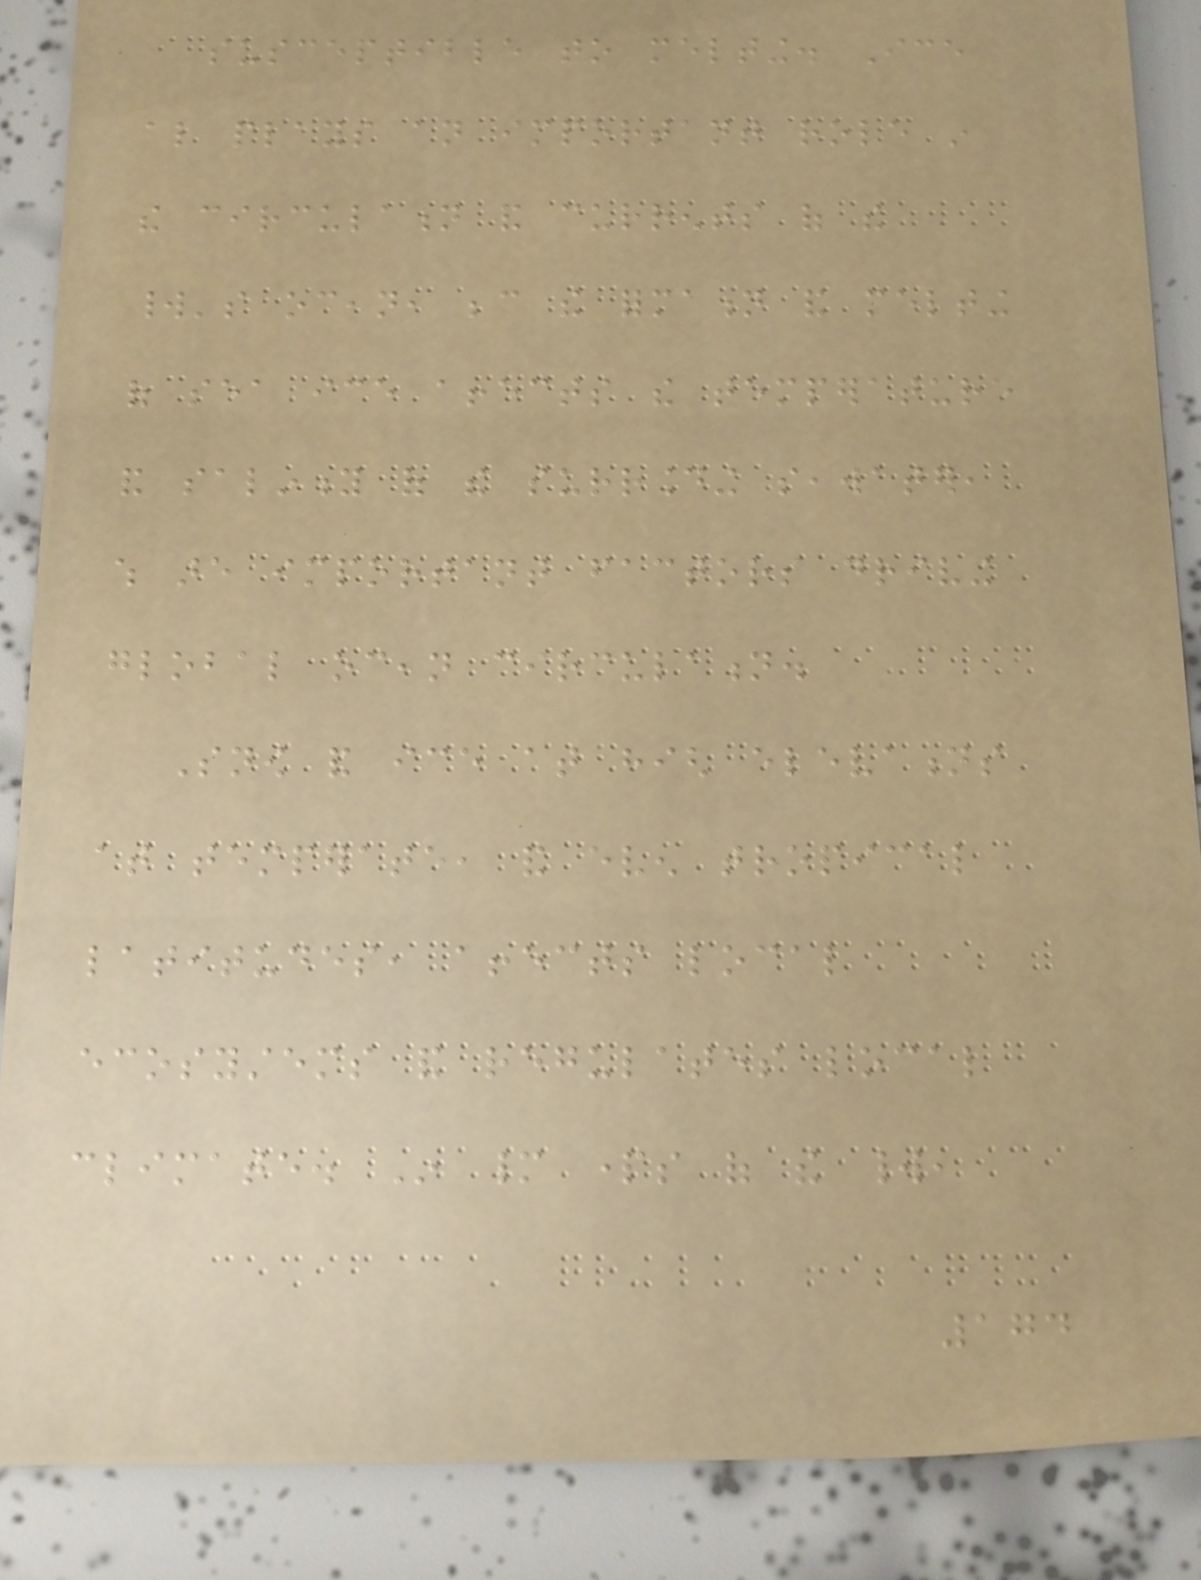susceptible to melting. Ice
also plays an important role in
the circulation and currents of the
world's ocean, because the formation and melting
of sea ice affects the temperature
and salinity of the surrounding seawater,
which are important factors driving
global ocean circulation.
Snow and ice at high elevations
at temperate, and even tropical
latitudes, affects local
ecosystems and regulates local
climate. In many parts of the world,
174
